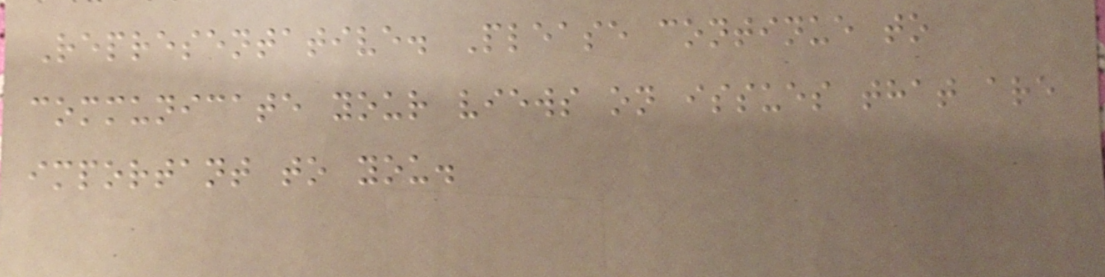Representative. Please continue to
communicate your views on issues that are
important to you.
